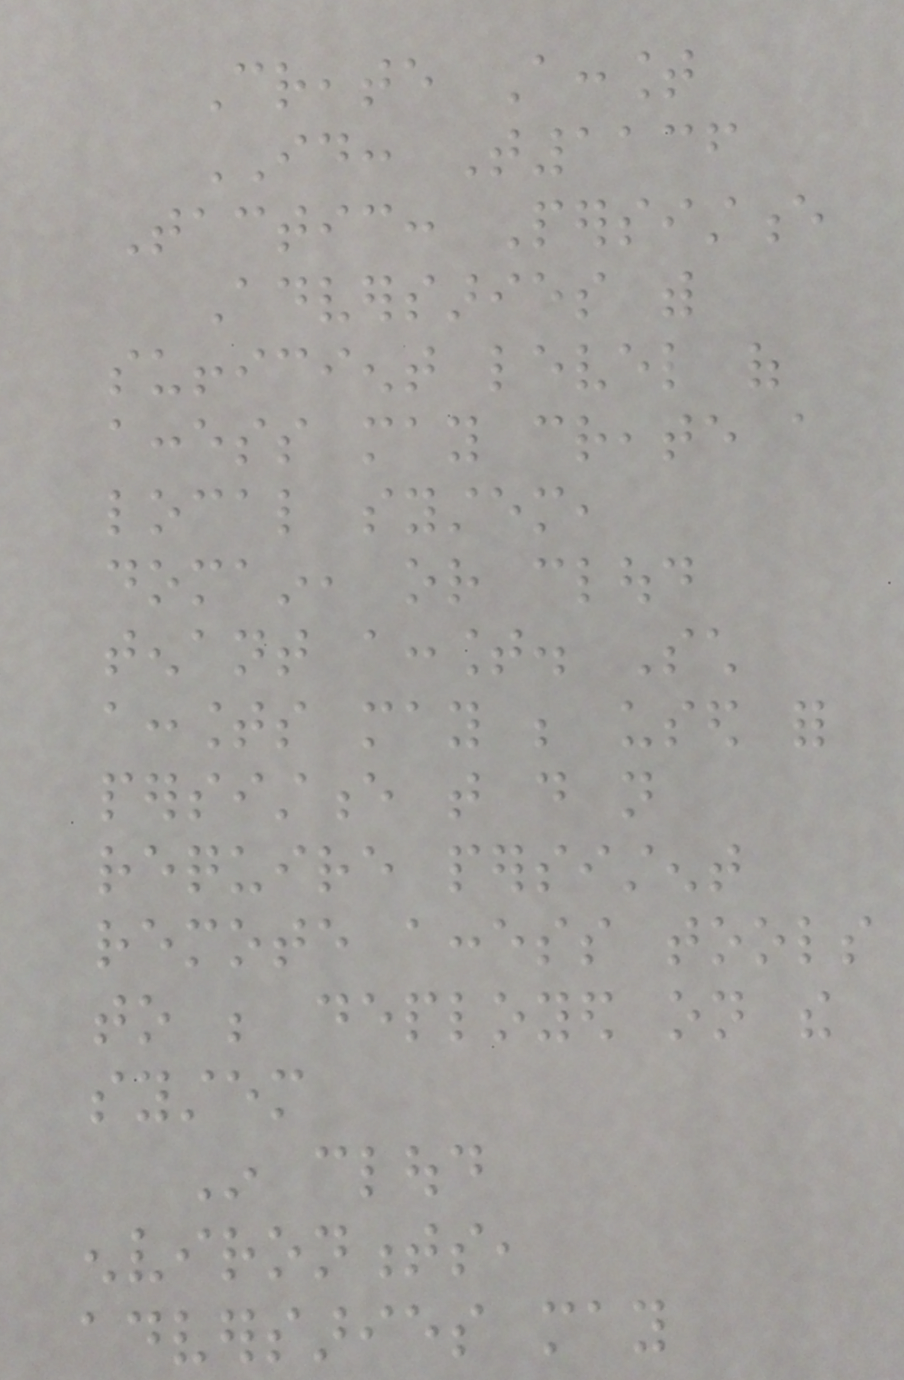Create Account
ID: T1136
Tactic: Persistence
Adversaries with
sufficient level of
access may create a
local system,
domain, or cloud
tenant account. Such
accounts may be used for
persistence that do not
require persistent
remote access tools
to be deployed on the
system
In cloud
environments,
adversaries may
